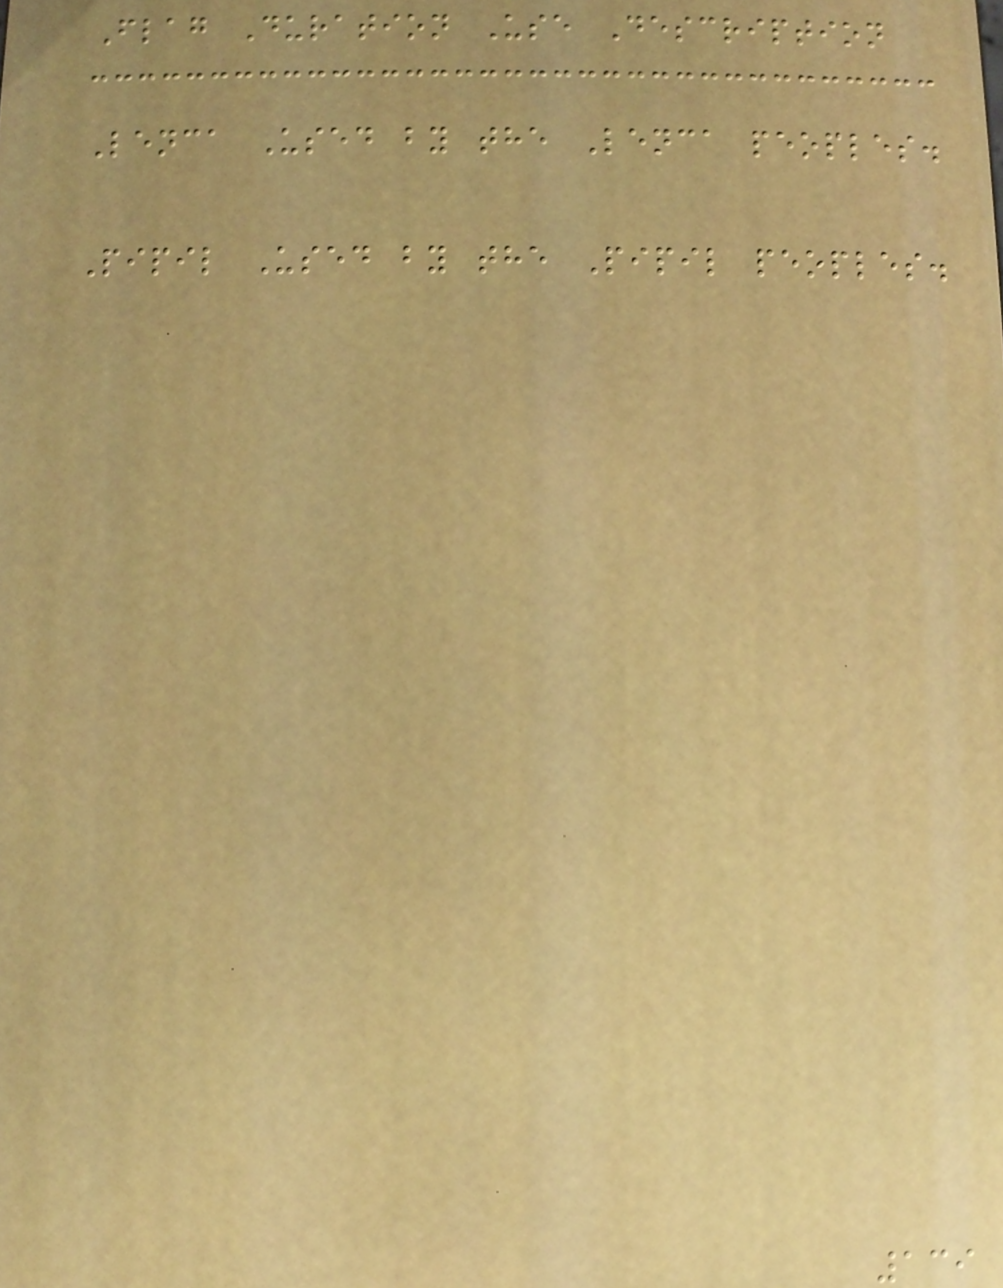Flag Duration Use Description
Lenca Used by the Lenca peoples.
Pipil Used by the Pipil peoples.
139
